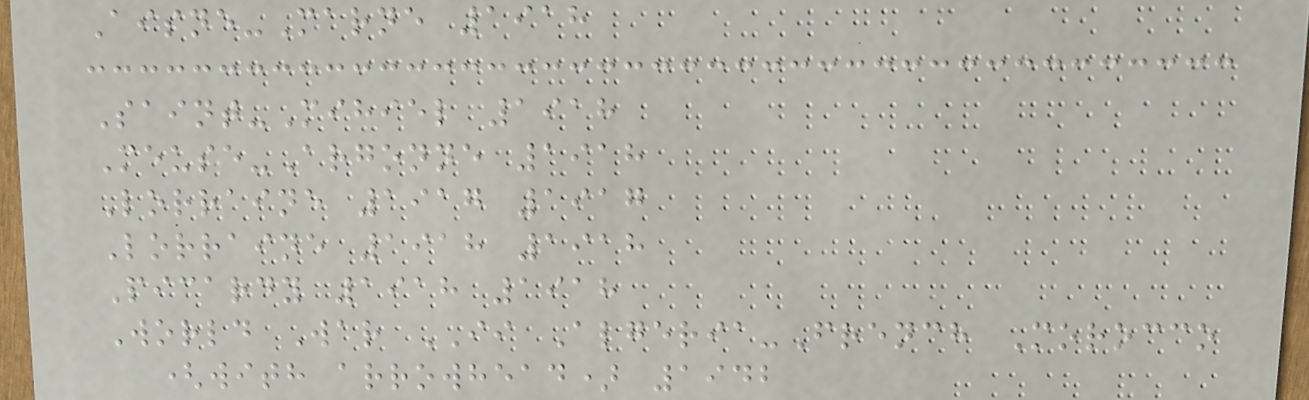Aisne-Marne 1918
Saint-Mihiel 1918
Meuse-Argonne 1918
Lorraine 1917 1917
Lorraine 1918 1918
Picardy 1918 1918
World War II Algeria-French Morocco
(with arrowhead) 1942
